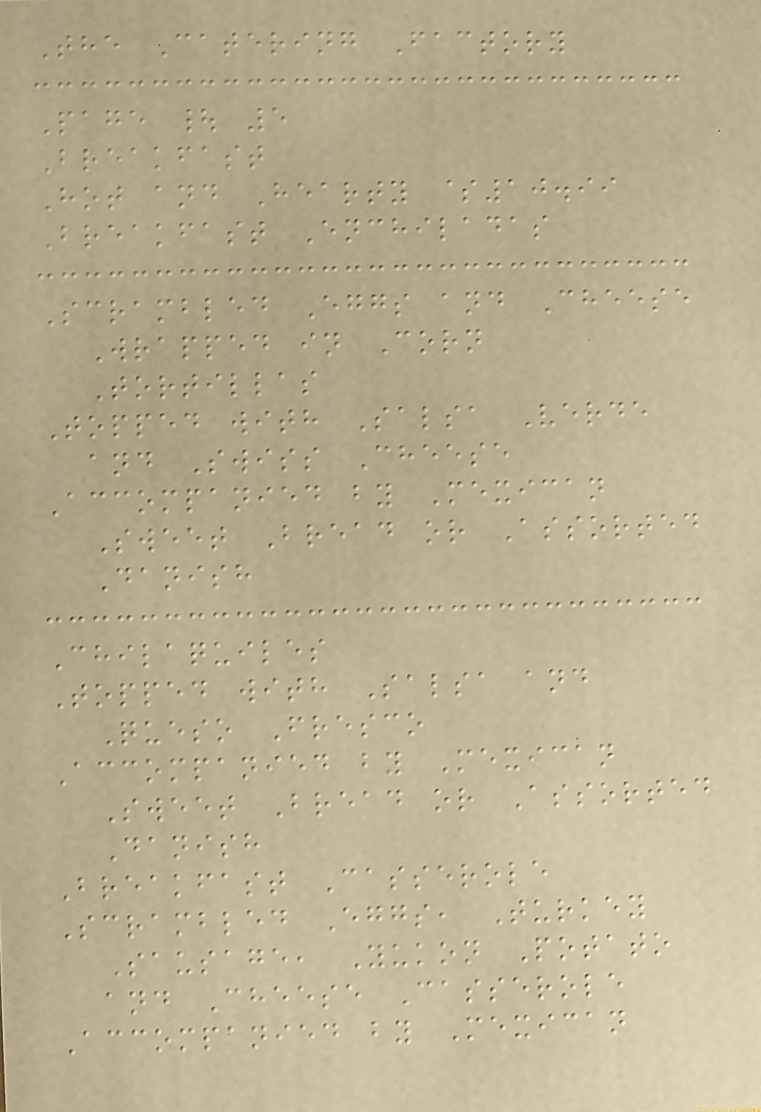The Catering Factory
Page | 5
Breakfast
Hot and Hearty $10.99
Breakfast Enchiladas
Scrambled Eggs and Cheese
Wrapped in Corn
Tortillas
Topped with Salsa Verde
and Swiss Cheese
Accompanied by Mexican
Sweet Bread or Assorted
Danish
Chilaquiles
Topped with Salsa and
Queso Fresco
Accompanied by Mexican
Sweet Bread or Assorted
Danish
Breakfast Casserole
Scrambled Eggs, Turkey
Sausage, Yukon Potato
and Cheese Casserole
Accompanied by Mexican
